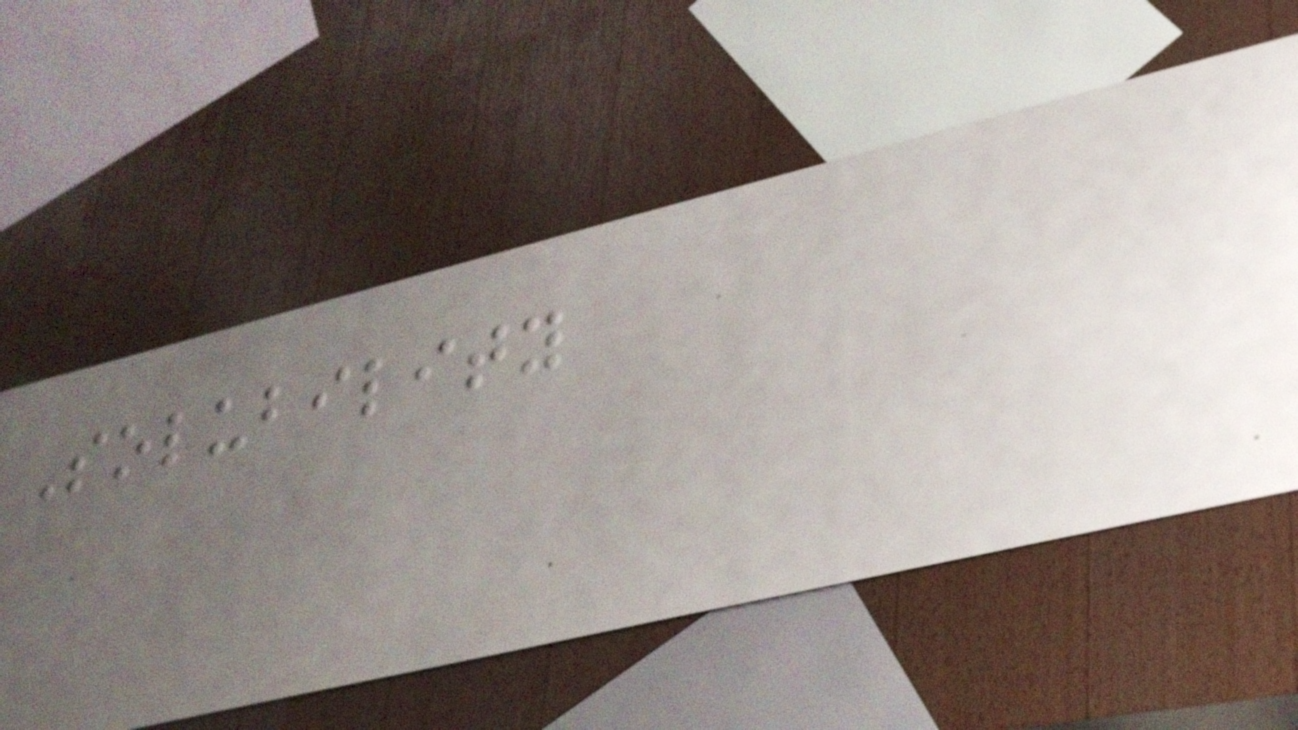Solubility
